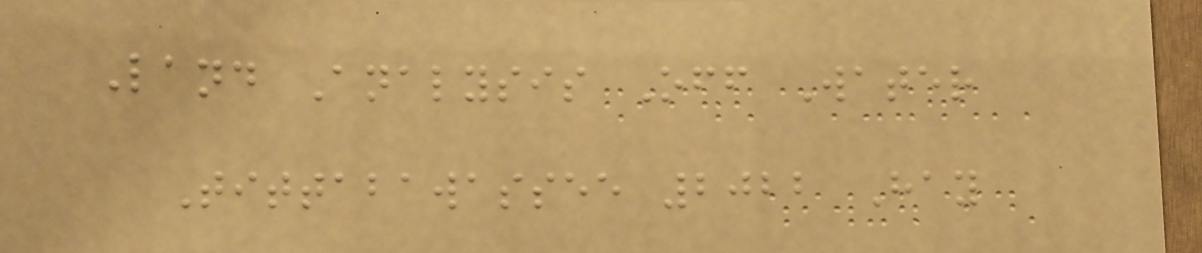Land Analysis Off Water
Tittabawassee 2022 Hay
